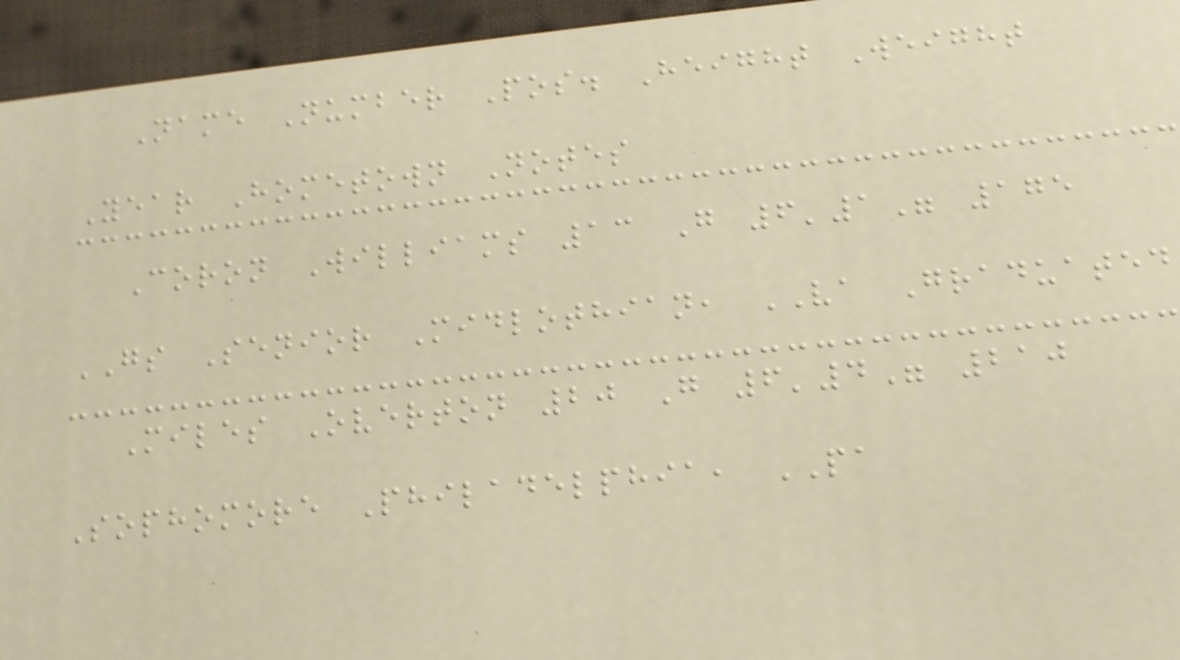Name Number Pos. Height Weight
Year Hometown Notes
Coron Williams 13 G 6'1" 175
GS Senior Midlothian, VA Graduated
Miles Overton 20 G 6'4" 210
Sophomore Philadelphia, PA
